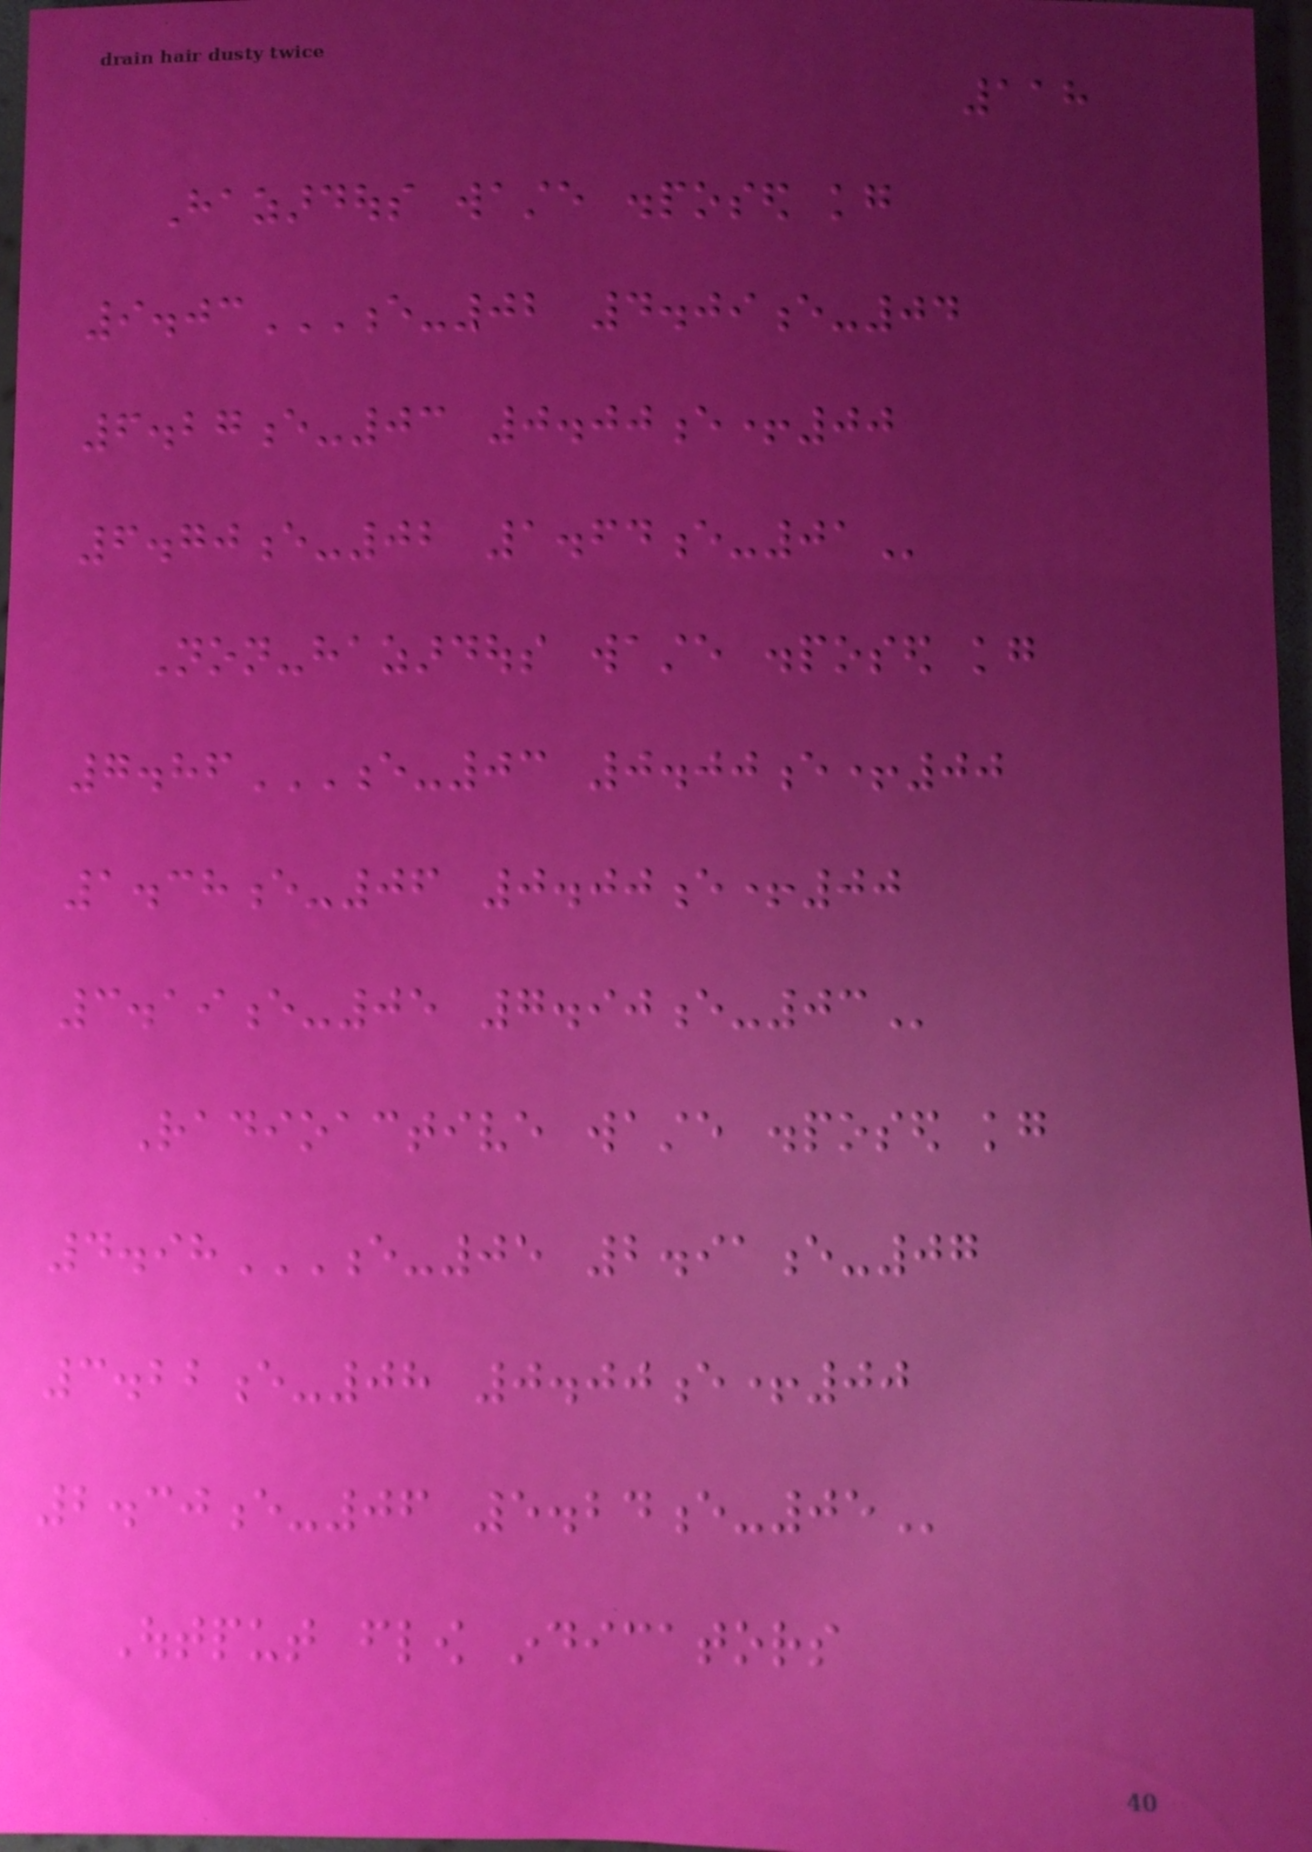118
Hazardous waste disposed kg
9.03E-02 4.09E-04
6.27E-03 0.00E+00
6.70E-02 1.64E-01
Non-hazardous waste disposed kg
7.86E-03 0.00E+00
1.38E-06 0.00E+00
3.19E-05 7.90E-03
Radioactive waste disposed kg
4.98E-05 2.91E-07
3.22E-08 0.00E+00
2.30E-06 5.24E-05
Output flow indicators
